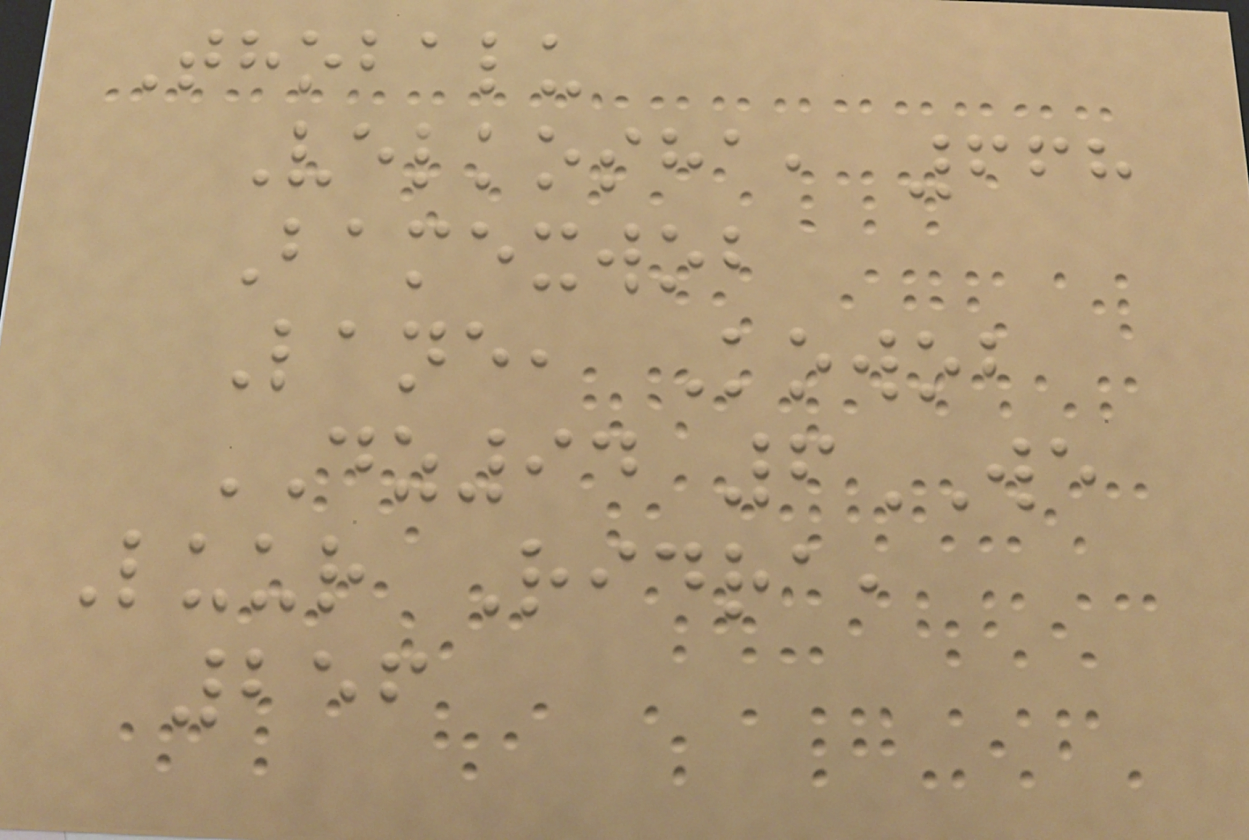Thobalu
Velkosha, 668
Bamexwob
Lane, Kowob
DZ94 6WE
Luur Ridra,
256
